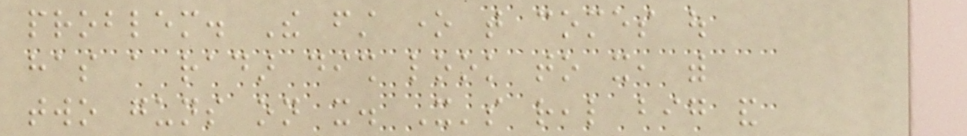problem. The first one that comes out
has a radar dish look to it, with
two guns on it. It's real big and
